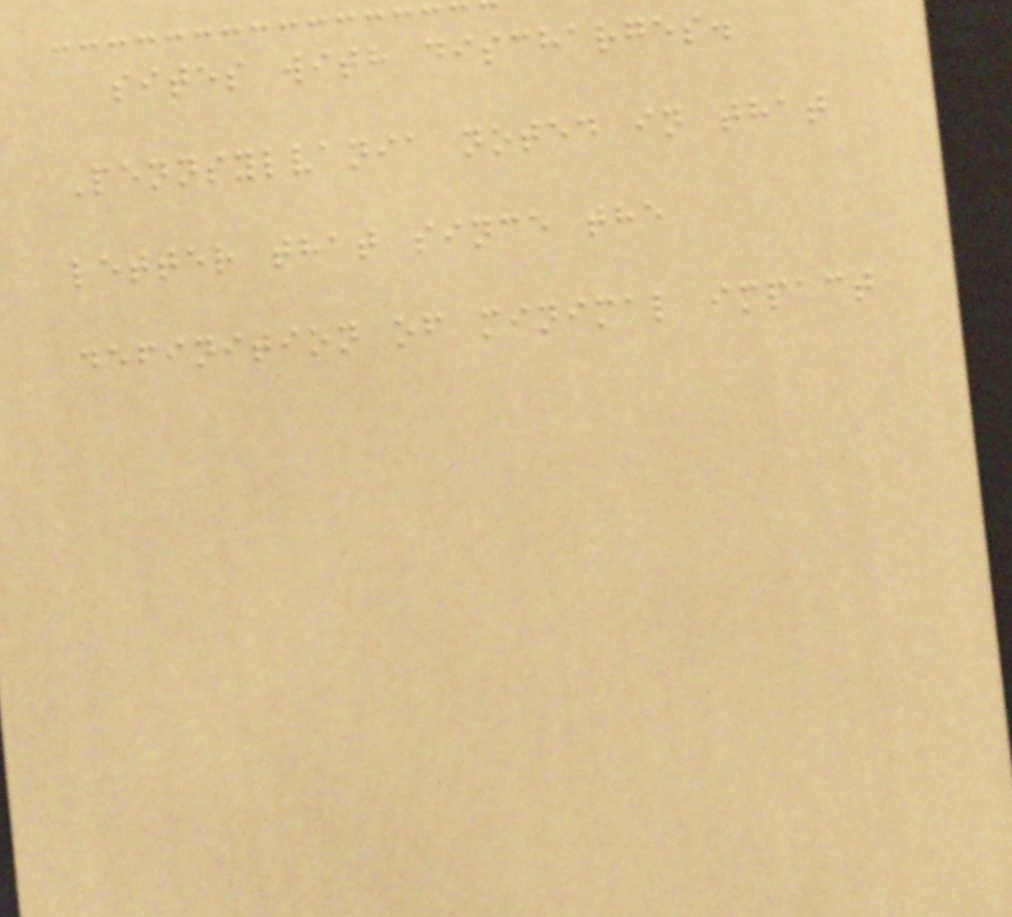sites with discharges.
Pennsylvania noted in that
letter that since the
definition of minimal impact
